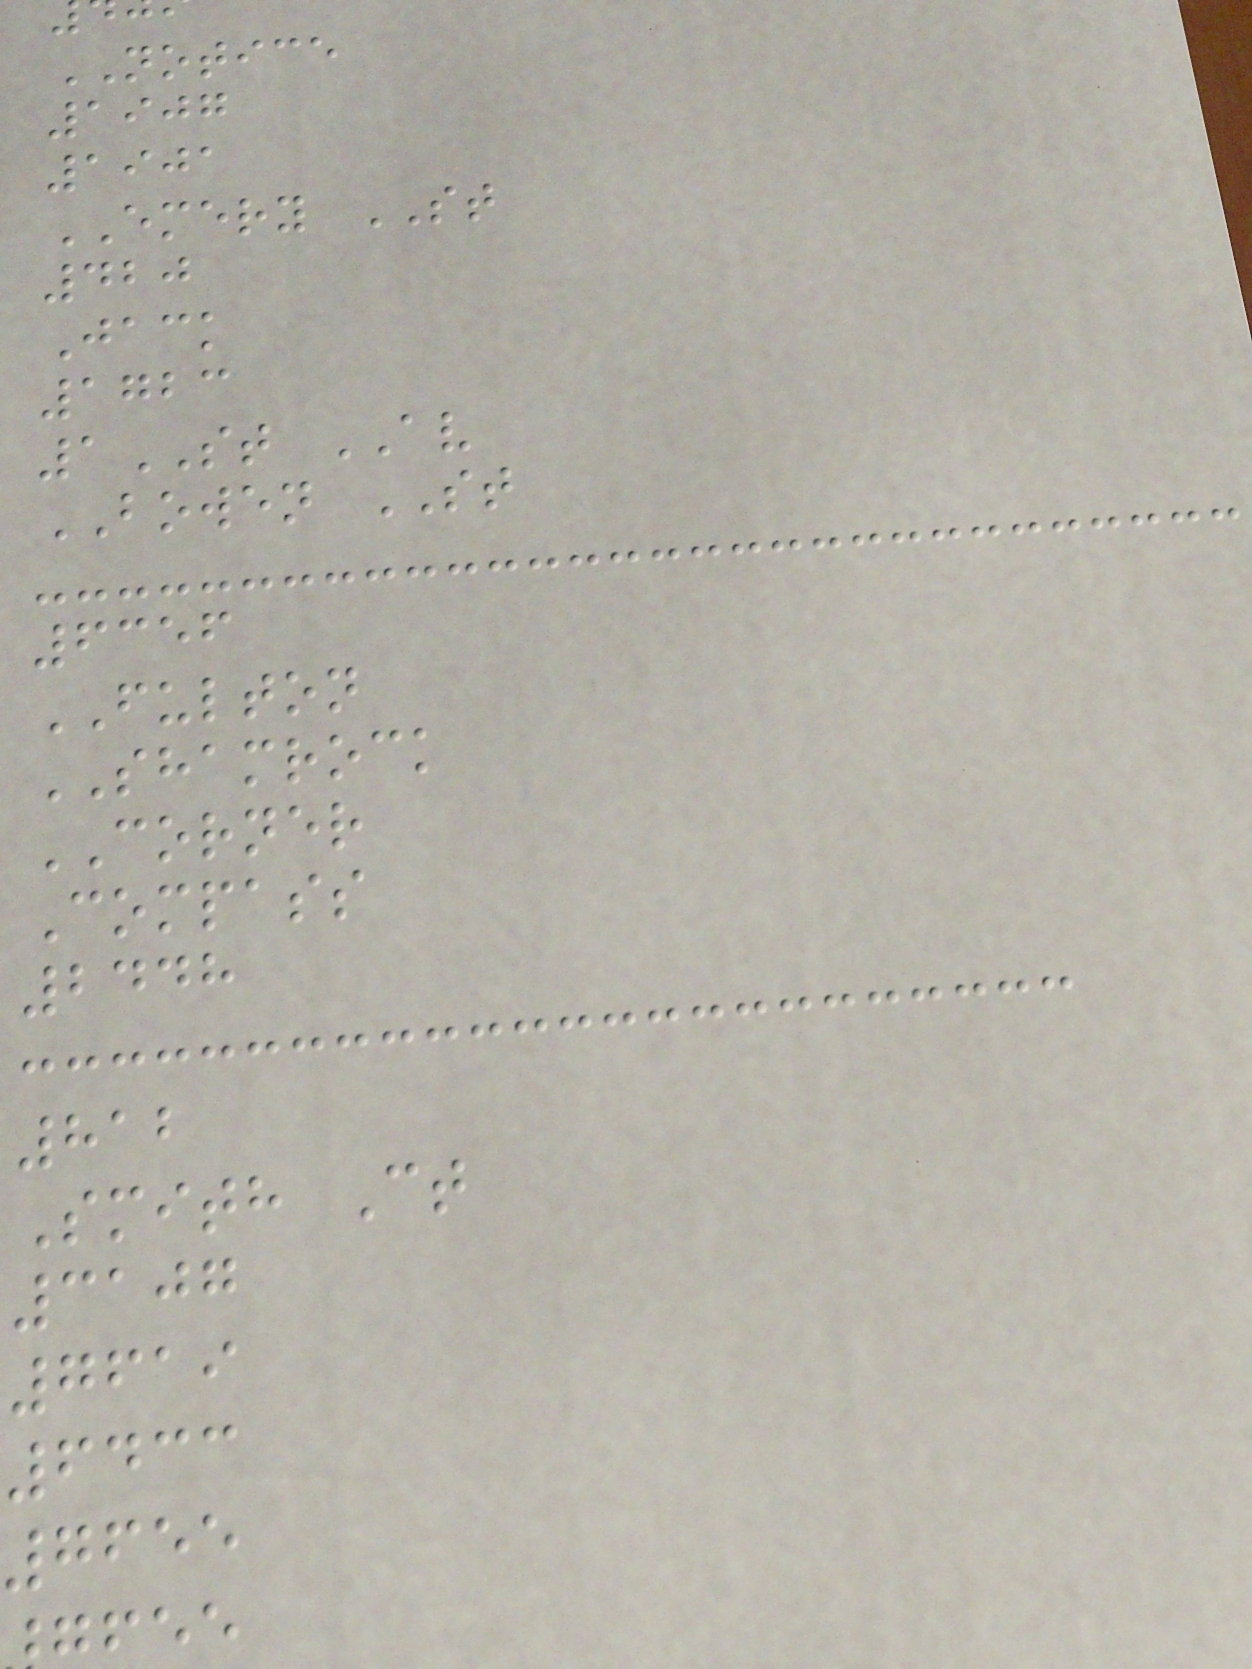NOTICE
1907
1901
EMERY ST
420
Jack
1723
1ST AV
BOWEN ST
6356
FULTON
SHAMROCK
CORNER
Compass
2448
812
Smith Ct
3107
7619
6433
7655
